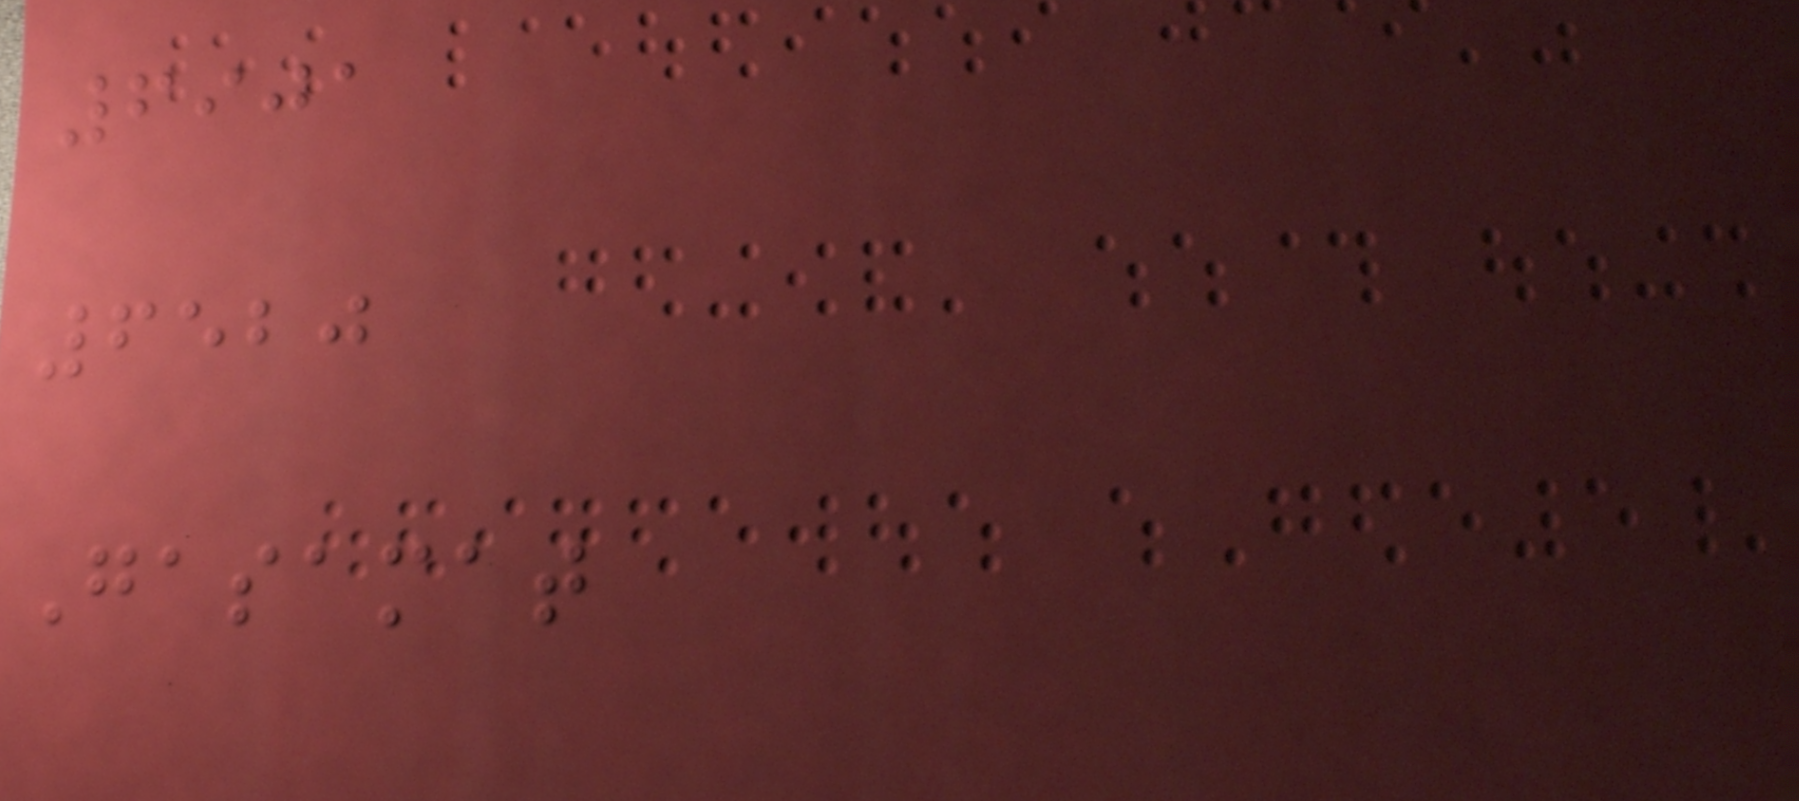6901
6520
Gasamat
